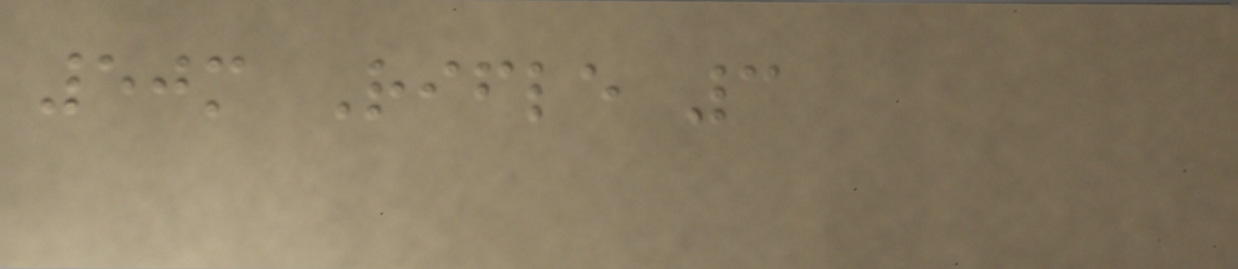50m Rifle 3
